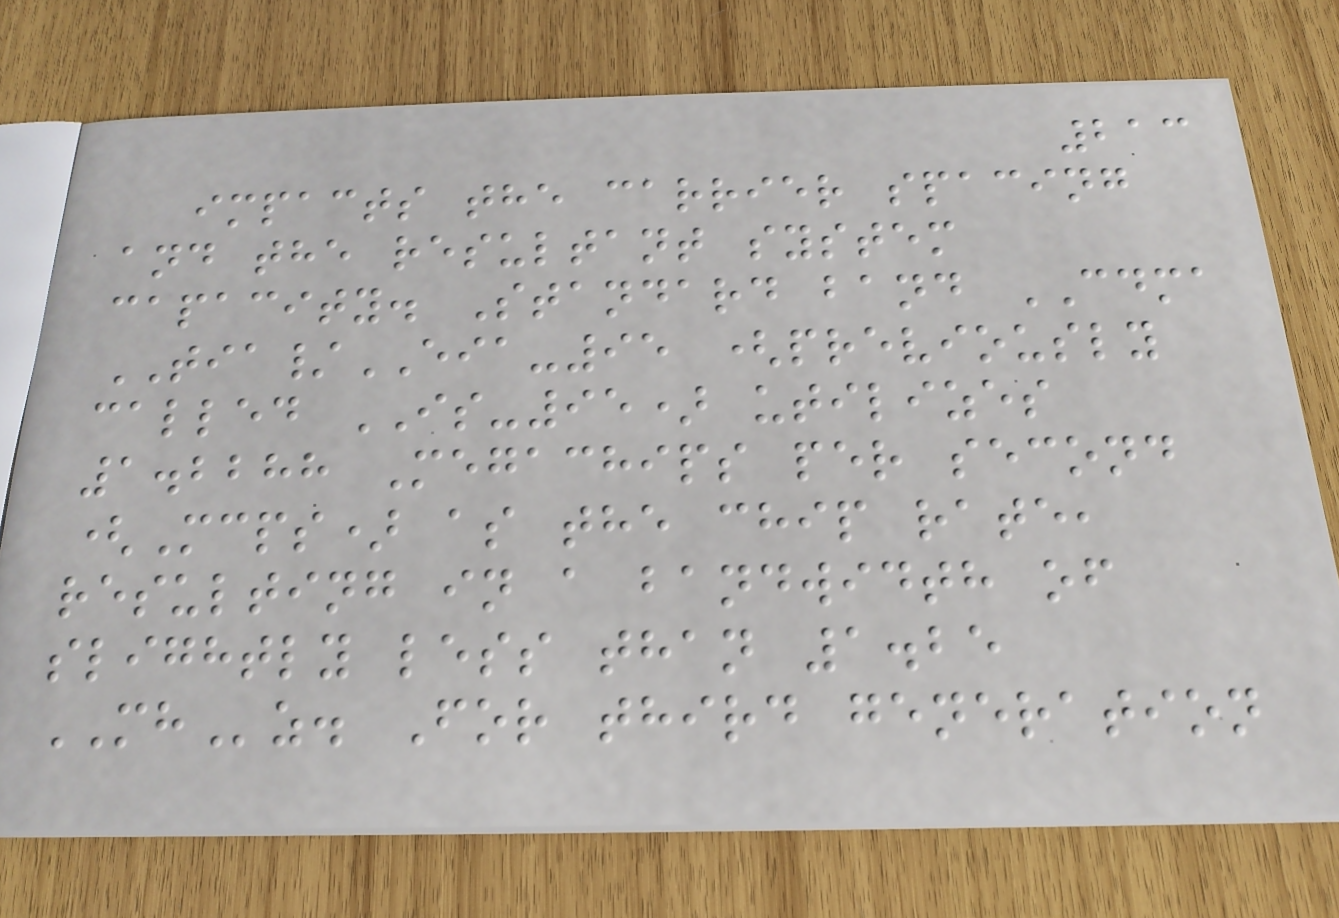213
impacts the carrier spacing
and the resultant system
capacity. Standard band CDMA
TIA/EIA-95 (previously
called IS-95) utilizes
1.2288 Megachips per second
(Mcps) as the chip rate,
resulting in a bandwidth of
slightly less than 1.25
MHz. For third generation
